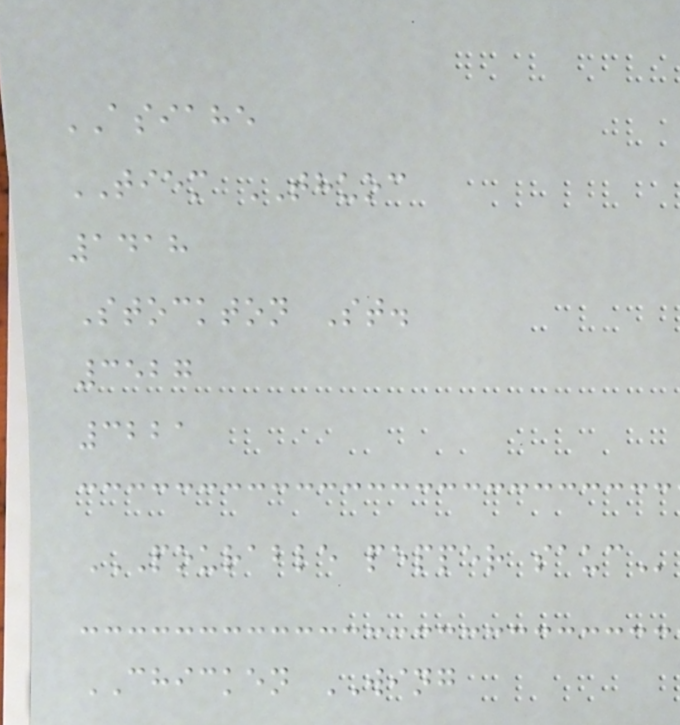ASIAHE
TIEM THUOC
1418
Stockton St.
3527
3221
POURABLE PEPPER SAUC
CHICKEN WING
